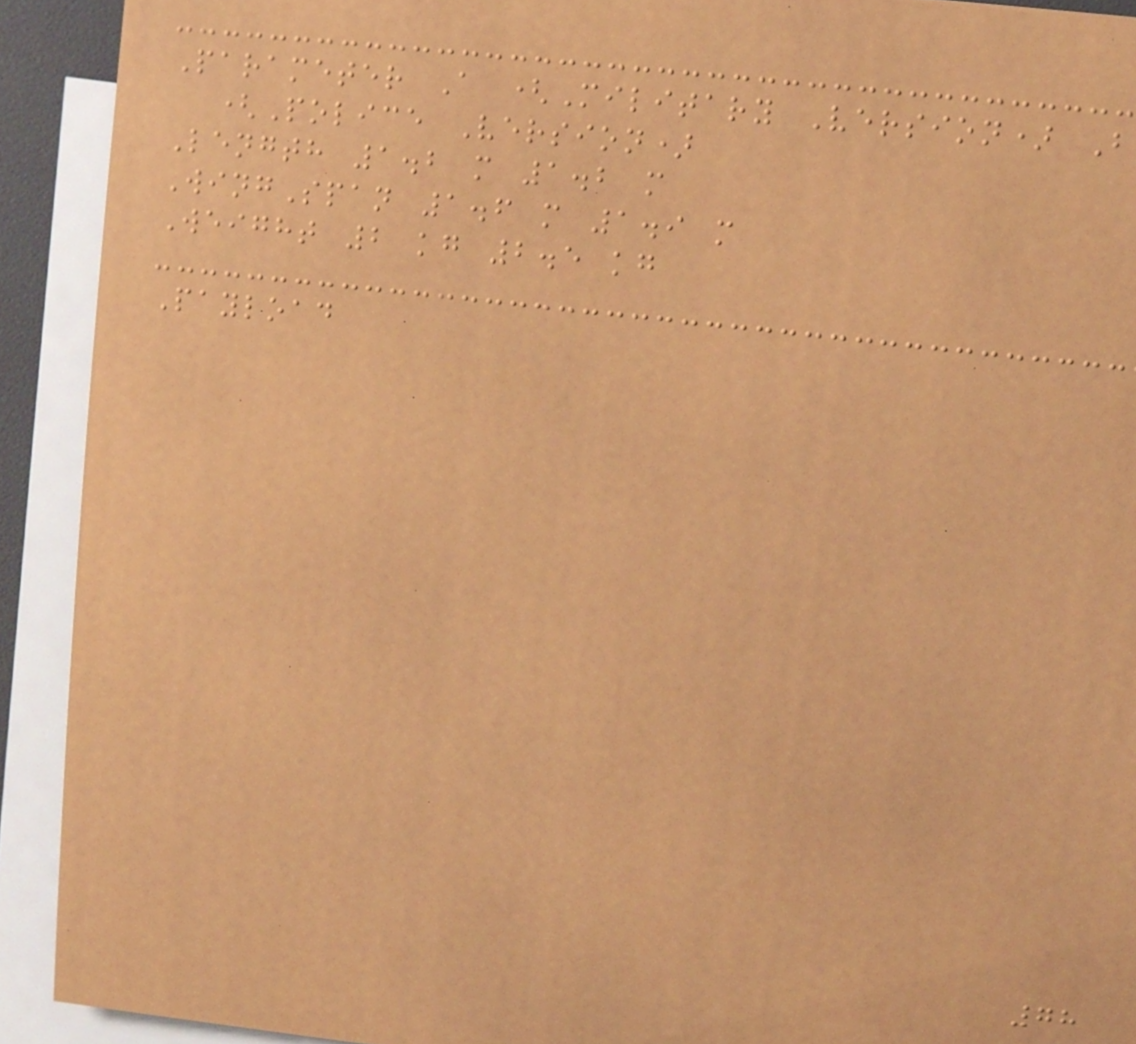Parameter A (Military Version) B
(Police Version)
Length 1.2 m 1.2 m
WingSpan 1.6 m 1.9 m
Weight 2 kg 2.5 kg
Payload
78
